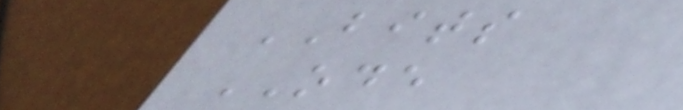BITS
ODE
